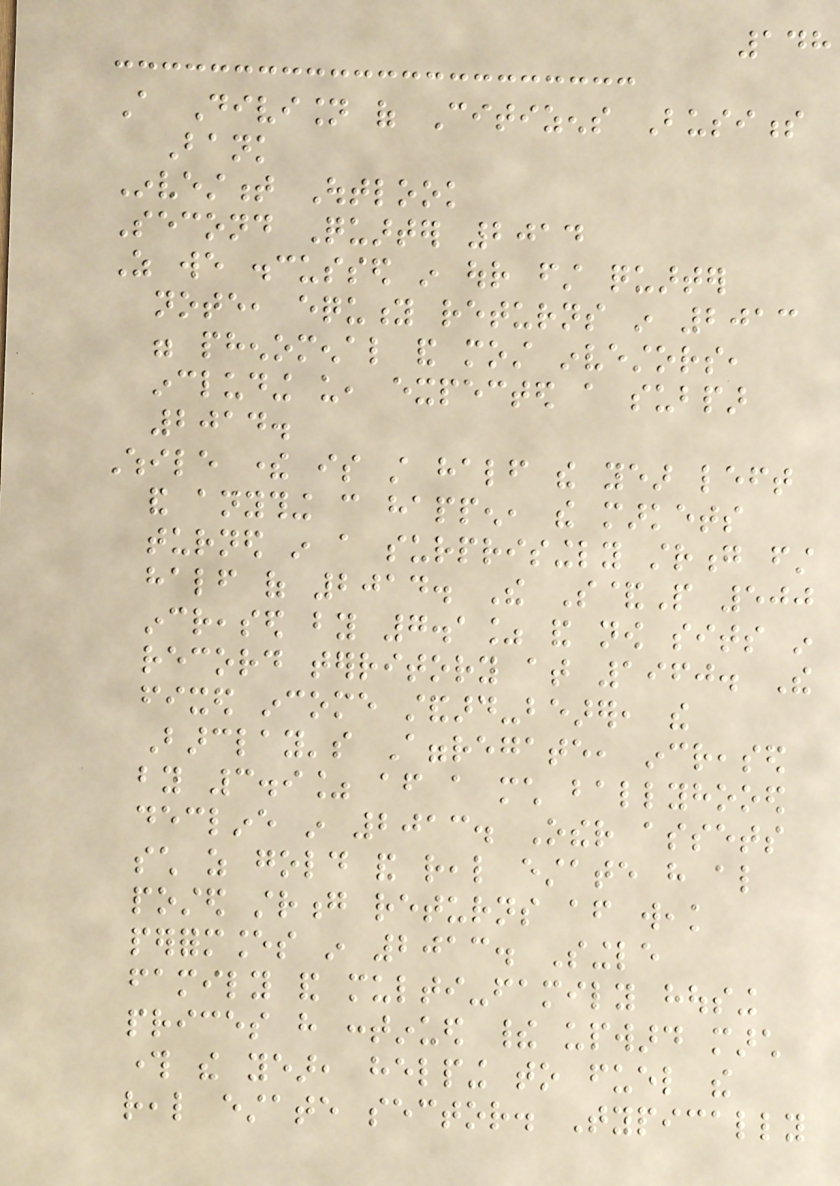148
A Division of Citizens Business
Bank
Investment Outlook
Second Quarter 2014
As we discussed in our first quarter
note, equity returns in 2013
were phenomenal and most investors,
including us, expected a subpar
2014.
While there is still half the year left
and anything can happen, the markets
turned in a surprisingly strong first
half of 2014. The S&P 500
increased by 7.1% and now sits in
record territory at 1960. The
fixed income standard-bearer, the
Barclay's Aggregate, increased
by 3.9% after a much ballyhooed
decline in 2013. Other assets
such as gold and real estate have also
posted strong returns after weak
performances in 2013. Single
family and multi-family housing
prices have continued their upward march
through the year, helping to fuel the
real estate sector. Typically
